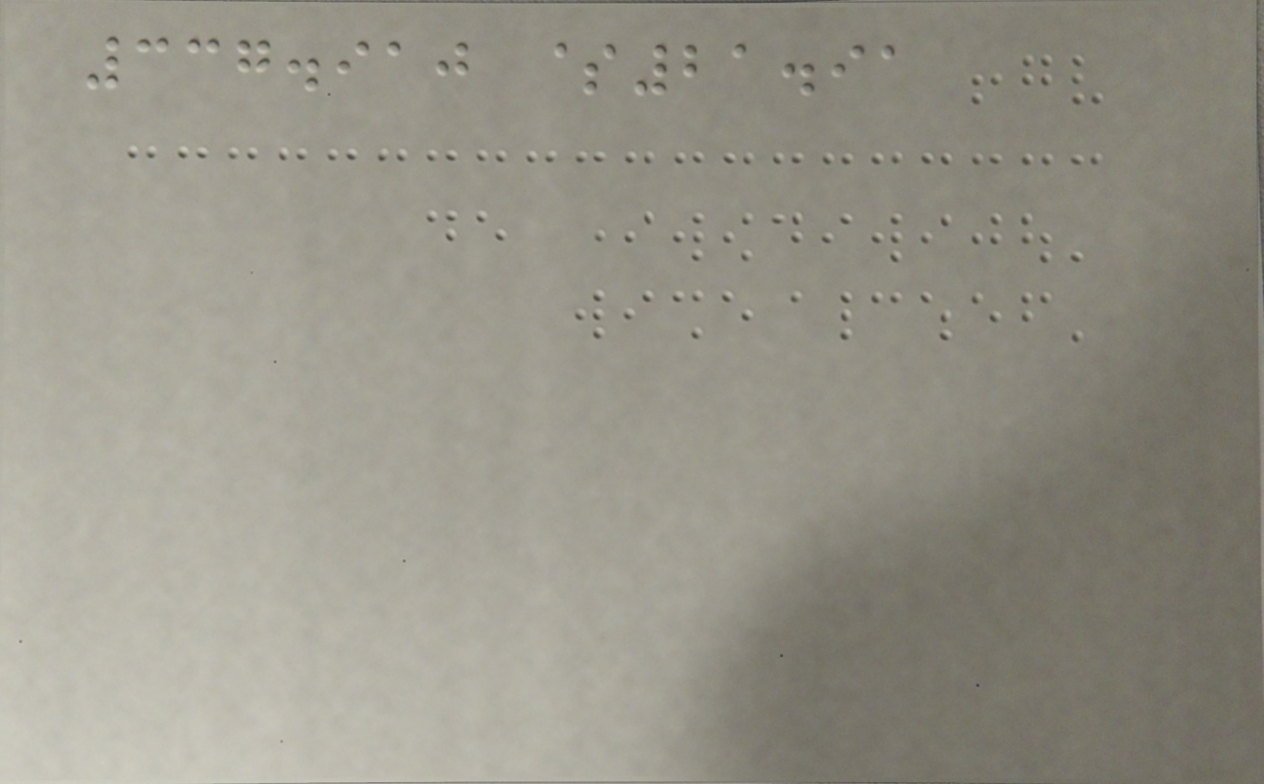337.910 $21.91
